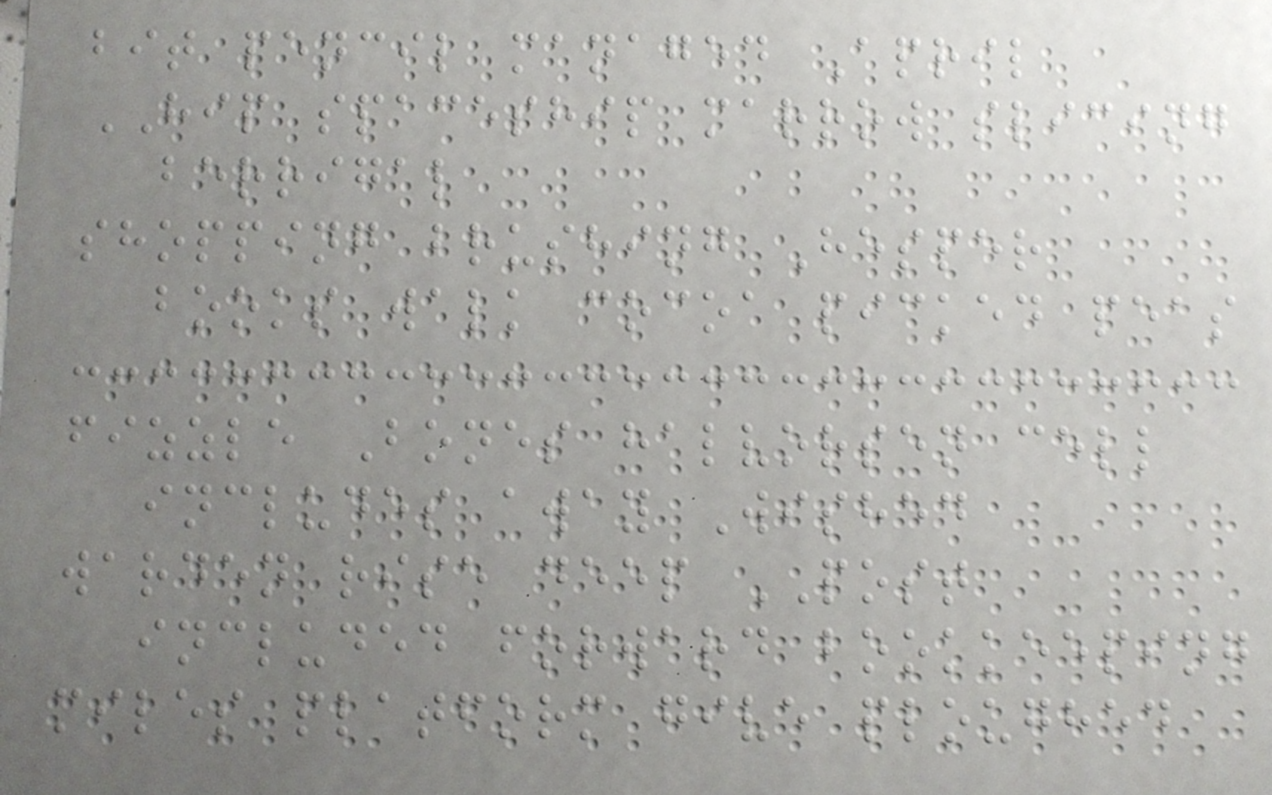bit pencil managed April
HIP spaceship marrow slicing
berrigal
shopping brushing Hesper
books walk cocoa picked peas
fizzle Bones halvorsen cell
includes away Wished
warden rise deep POST
included forward bookkeeping
miles platform give ploughed
